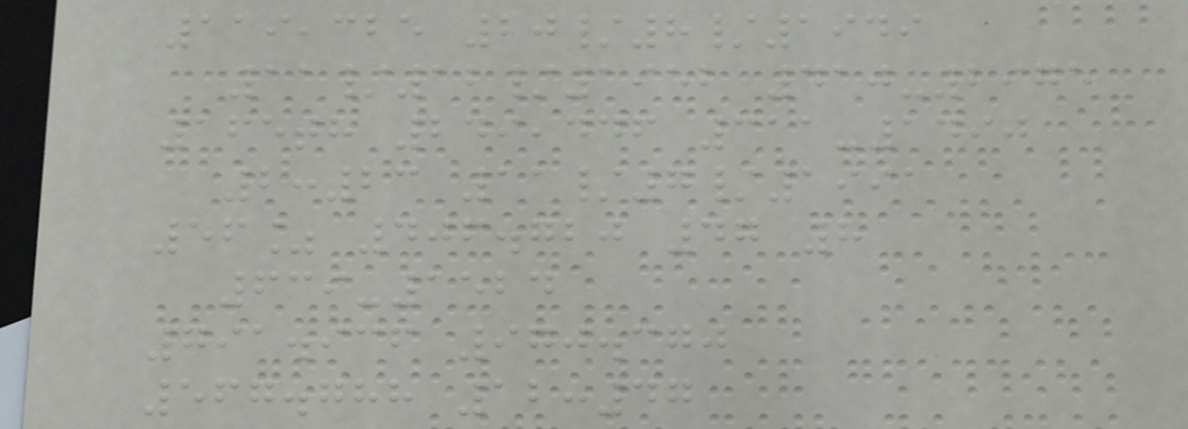119,325 20/8/1949
11/12/1952 410-2975
165th 249,446 311-1490
2:23 11/7/1991
56% 406.720 47 8
639-1524
791.936 970.370
567.788 12:47
